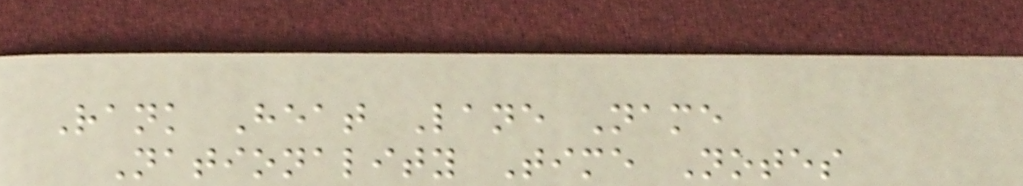Rank Heat Lane Name
Nationality Time Notes
